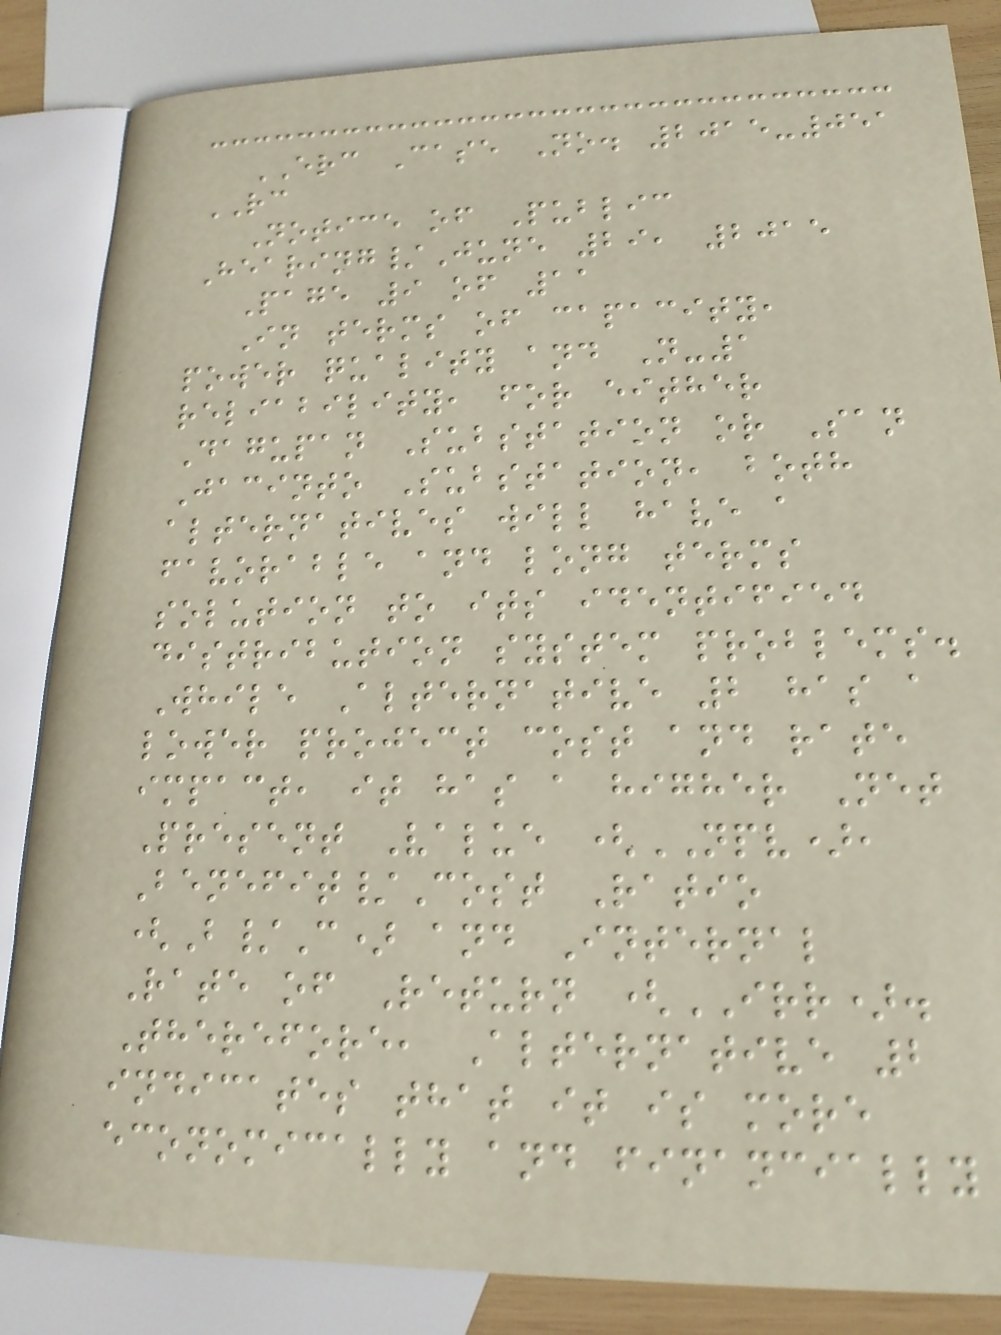ERC Case No. 2015-051
RC
Notice of Public
Hearing/June 29, 2015
Page 9 of 11
In terms of capacity,
power quality and N-1
reliability, for either
Dagupan Substation or San
Jacinto Substation, both
alternatives will have a
favorable and long terms
solution to its identified
distribution system problems.
While Alternative 2 has a
lower project cost and rate
impact, it has a higher Net
Present Value (NPV),
Benefit/Cost Ratio
(B/C) and Internal
Rate of Return (IRR).
Therefore, Alternative 2
indicates that it is more
economically and financially
